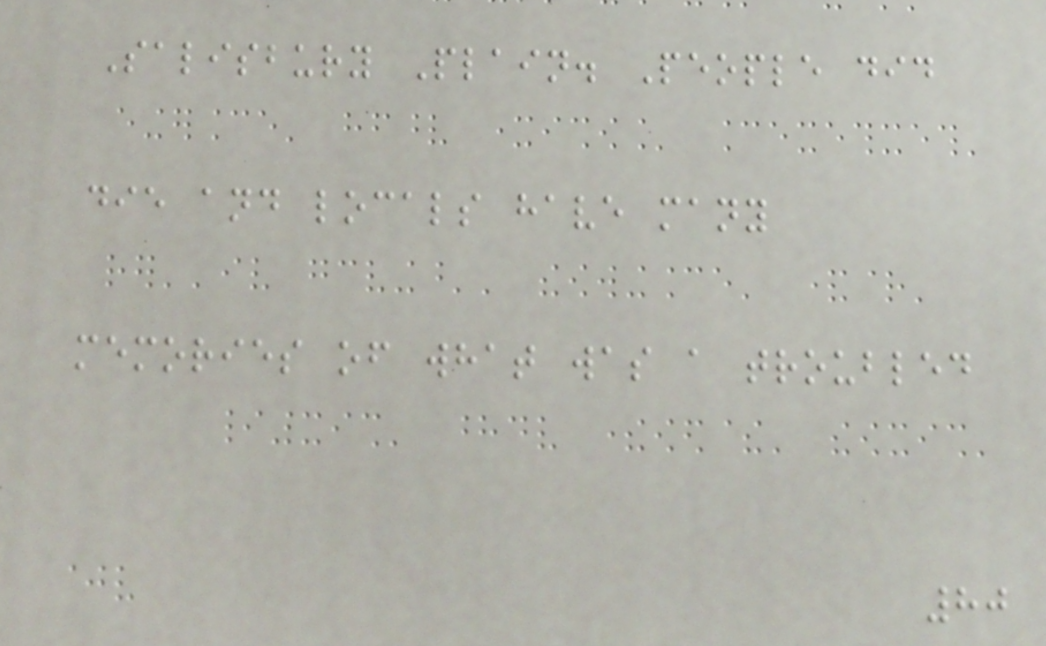Salisbury Plain. People did
die and locals have many
memories of what was a troubled
80
